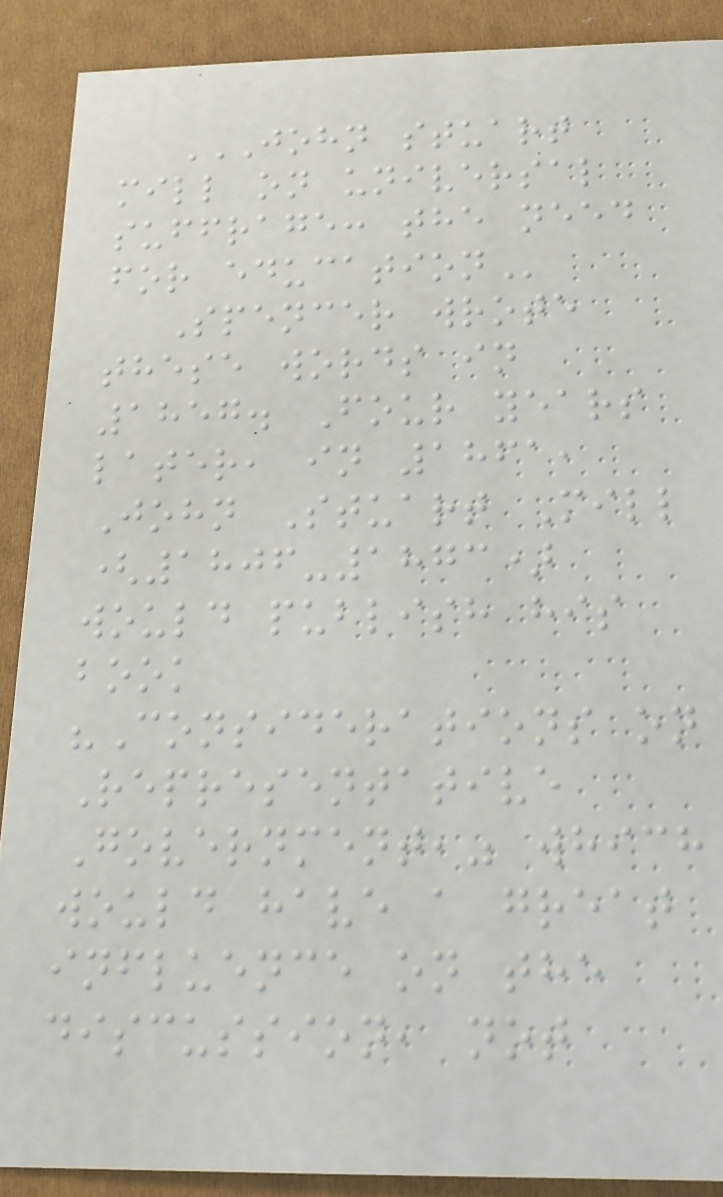JOHN STUART
MILL ON UNIVERSAL
SUFFRAGE: THE NEED
FOR EDUCATION
Spencer wrote
these words in
1857. Four years
later, in 1861,
John Stuart Mill
(1806-1873)
would publish his
book
"Considerations on
Representative
Government," which
would have a great
influence on the
discussion, not
